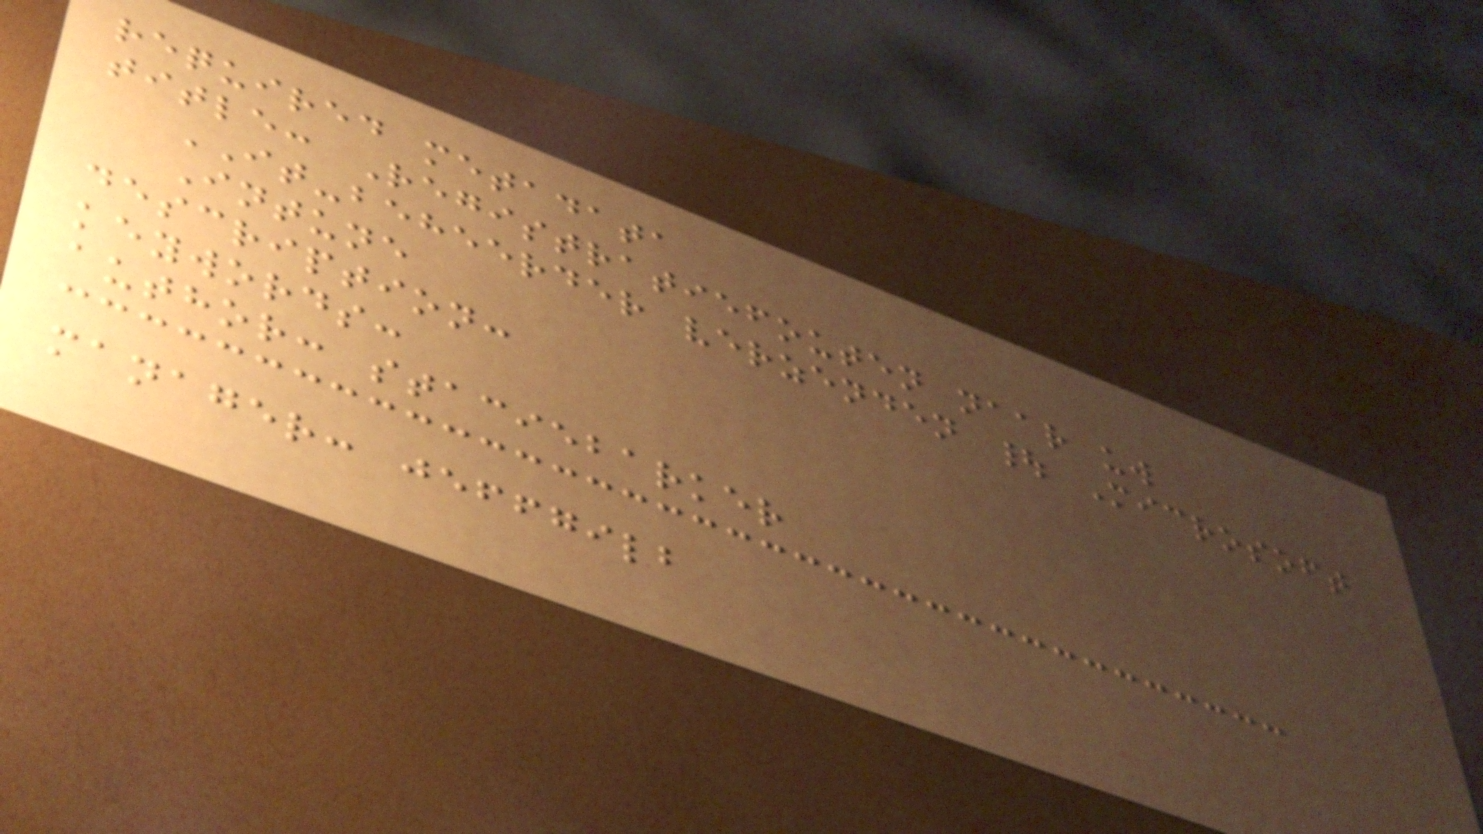required metadata
title: Registratiefouten naar uw
IT-beheerder verzenden | Microsoft
Intune
description:
keywords:
author: staciebarker
manager: jeffgilb
